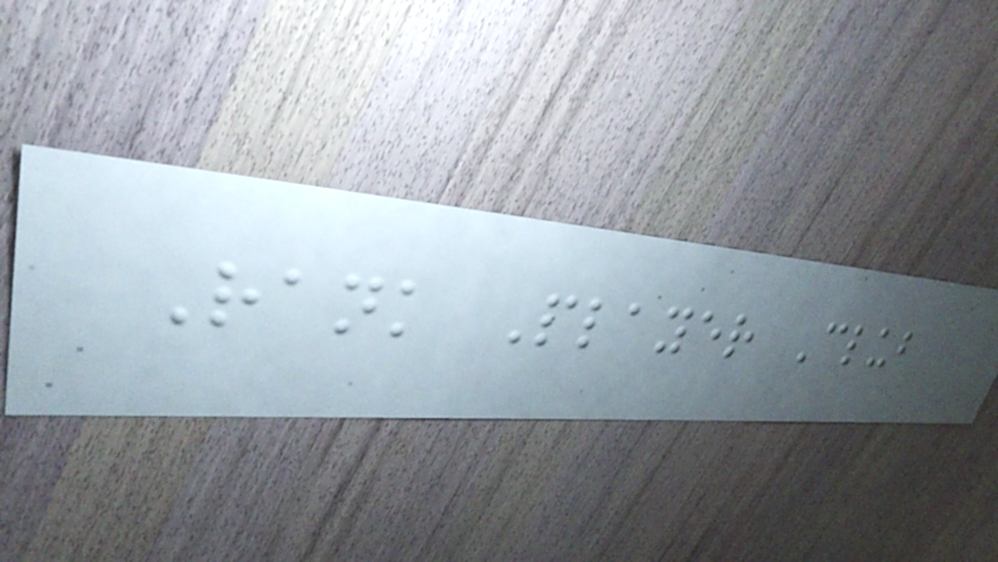Rank Player Club
